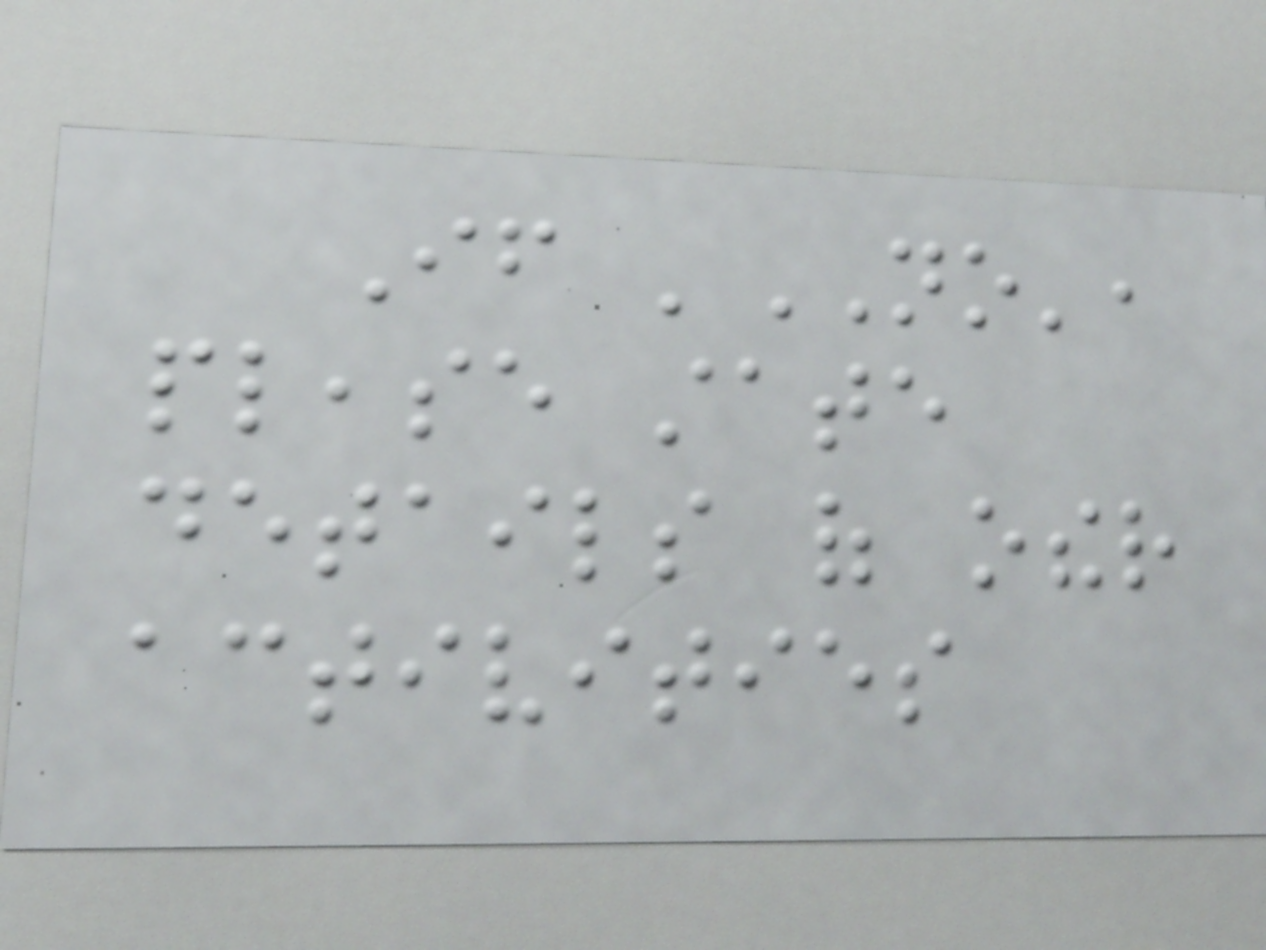If 'NO',
please state
details of other
activities
